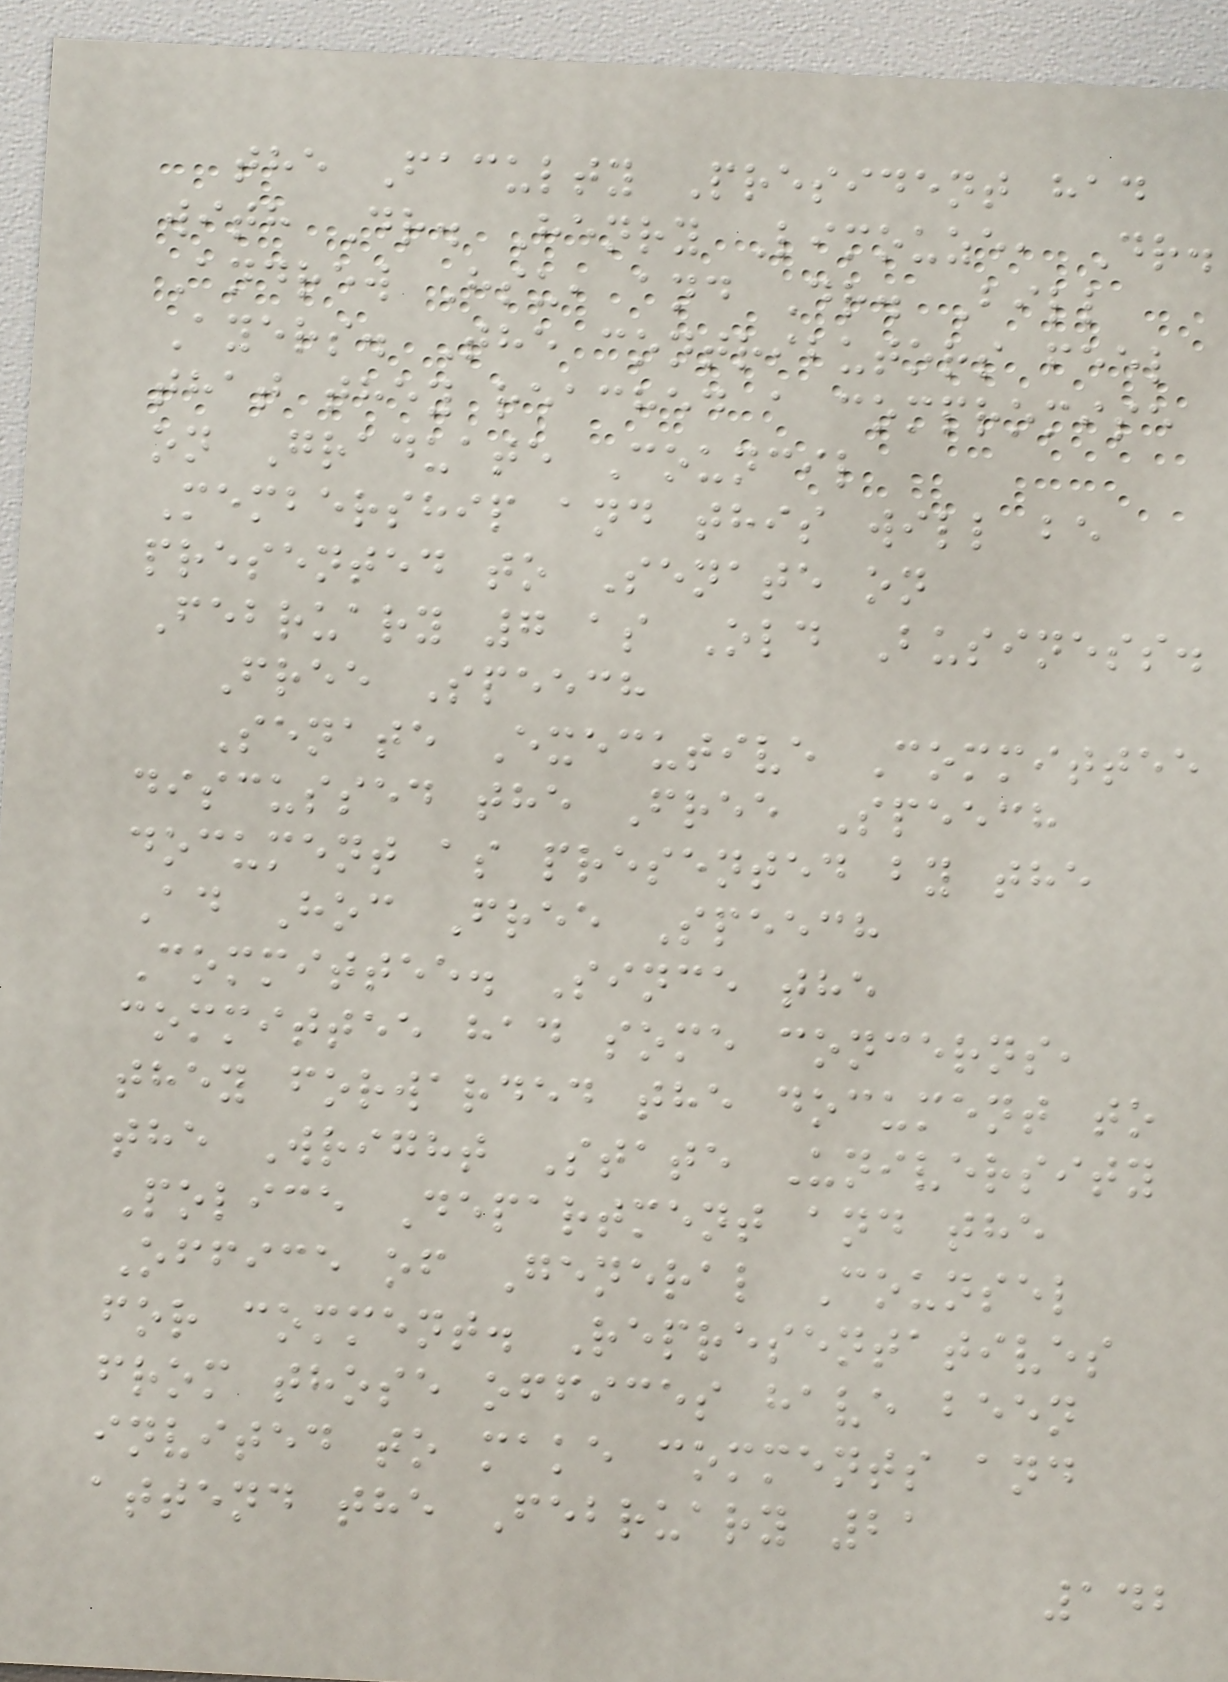the Faculty President had
with Dr. Henry Limouze, Dr.
Andrew Hsu, and Dr. Bill
Ayers. The contributors feel
that they reached a compromise
on Graduate Council
Membership and this will be
presented to Senate on
February 7 as Old Business.
Free Speech
Senate Executive Committee
discussed the Free Speech
document as presented by the
Ad Hoc Free Speech
Committee. Since the
committee had some concerns,
they forwarded the document to
the Wright State University
Police Department and the
Office of General Counsel
for comment. Representatives
from those offices have been
invited to make comments and
attend the February 21
142
